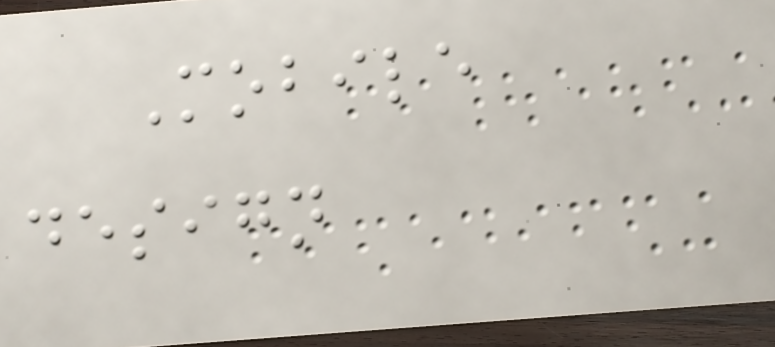Mobile
design
